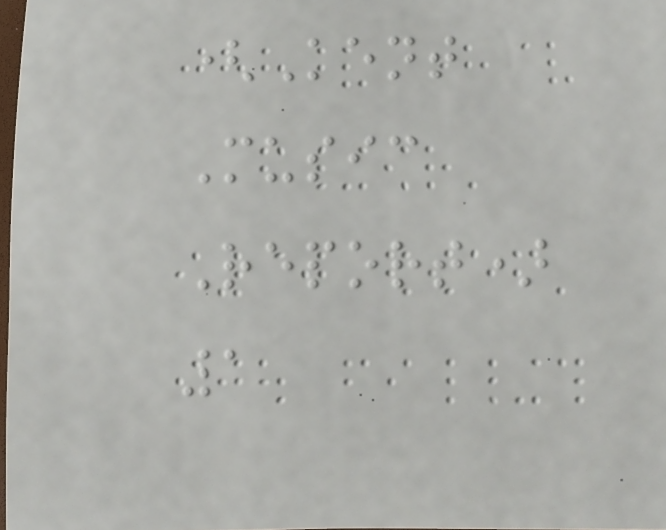(Kent
Music
Report)
1
